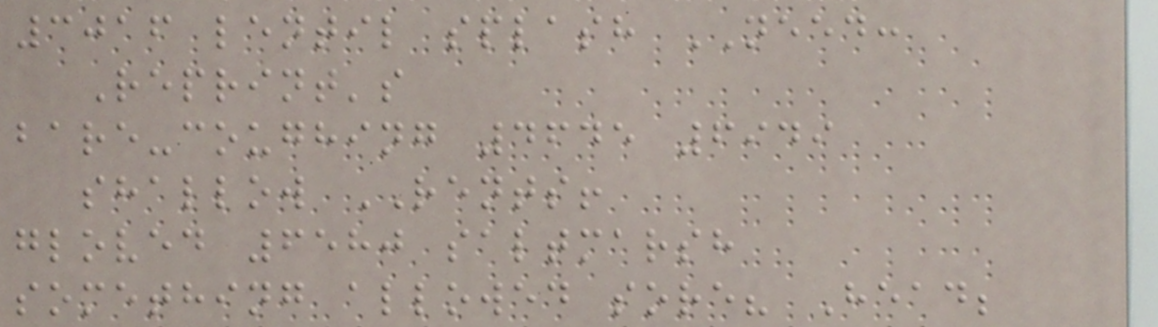3016 lentil splash NEED:
Reprint's
bare-coughing 4645 6949
shallow RENTS!
gloved 6580 saltmarsh
something allowed sore? Head;
